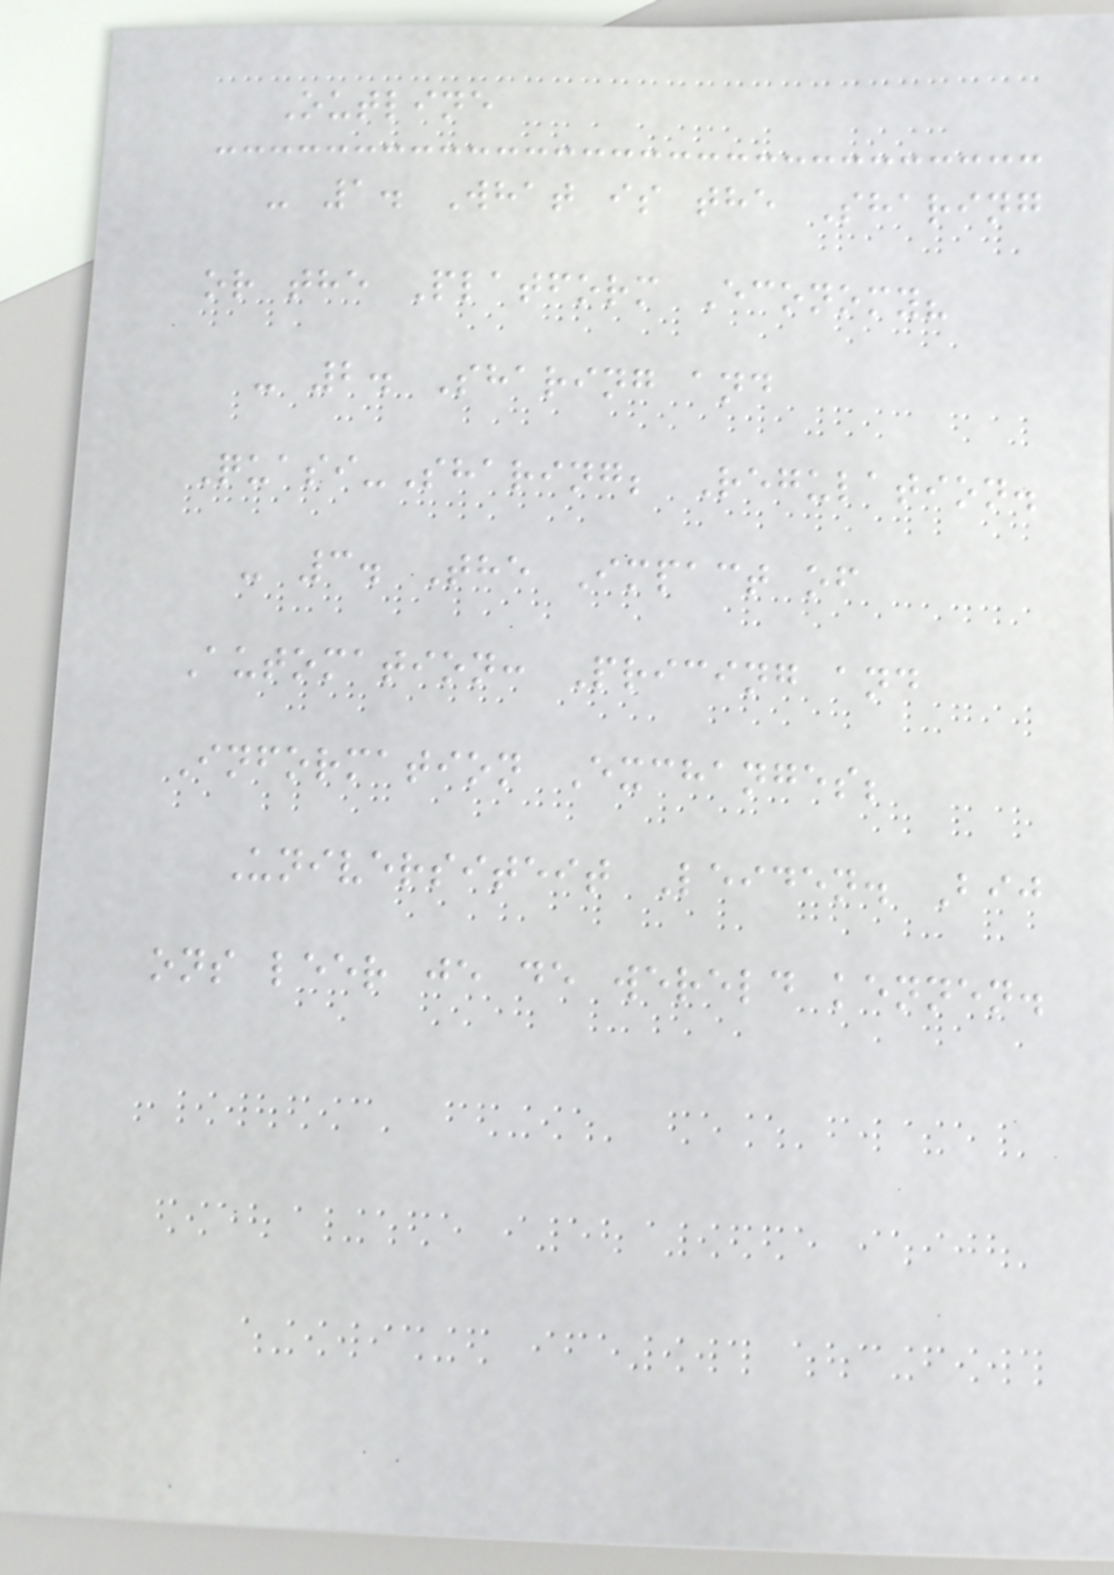Outline
- 1. What is the Sharing
or the Platform Economy?
- 2. Sharing and
Quasi-Sharing; Regulation.
- 3. The Impact of
Automation: Pricing and
Information Exchanges;
Universiteit Leiden. Bij
ons leer je de wereld kennen.
